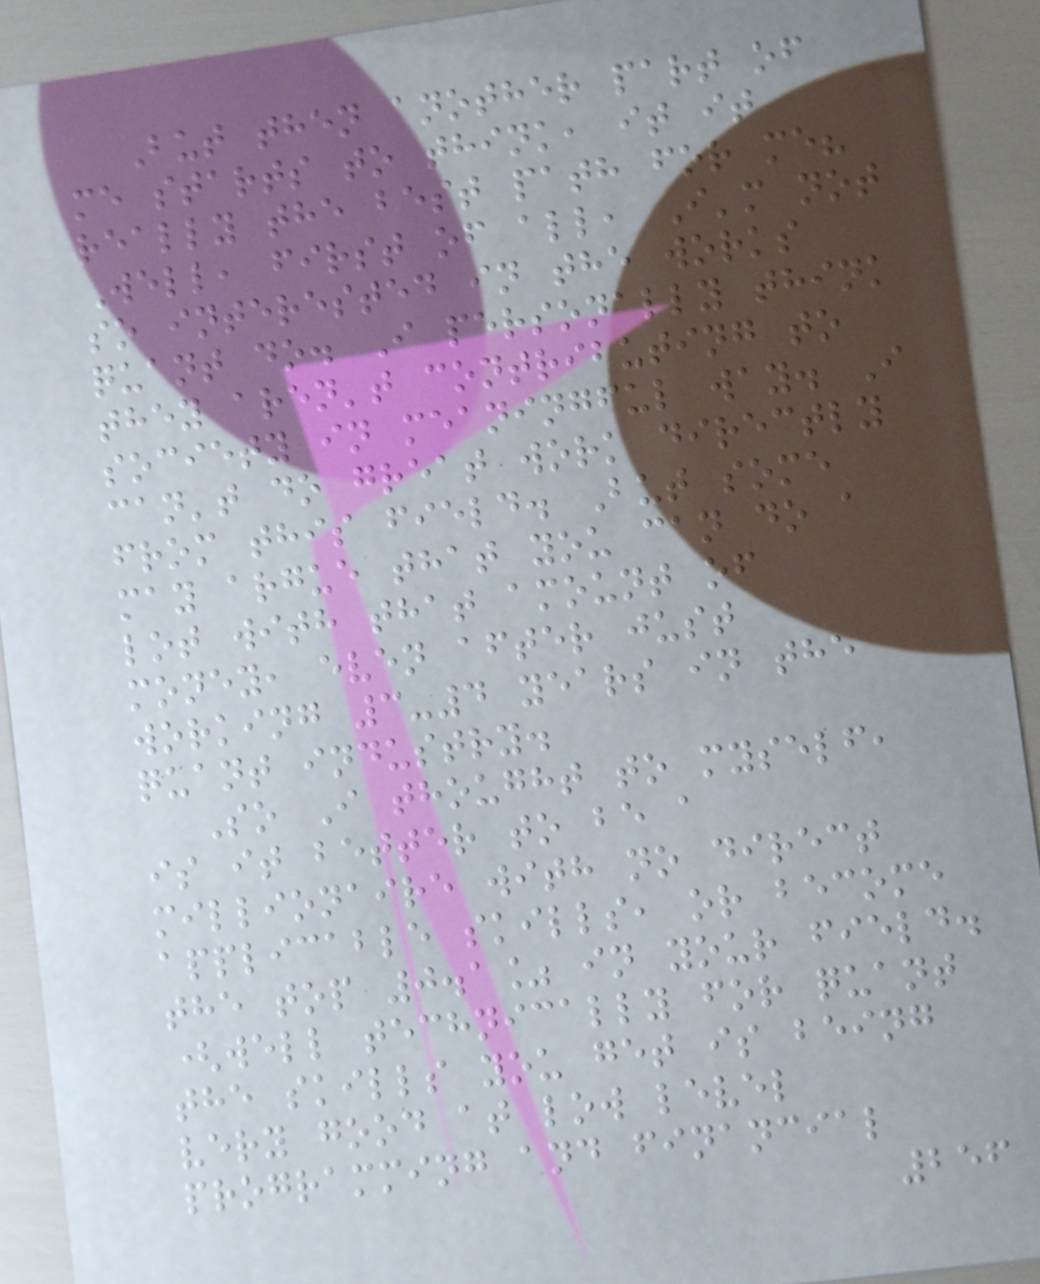But then another part of
me starts to think, it it
really the best path for me?
Well, first of all, I'm not
so interested in the works
quant do. I personally think
they aren't contributing to
society in meaningful way. I
can't do great work directly
from this field. But some
may argue that you can do a
lot with that amount of
money, even after just
working 3-4 years in the
quant industry.
So I thought to myself,
is it better to be a
millionaire with no direct
applicable skills, or become
the top 0.1% in your field.
(well technically for quant
the skills you get is being
very good at low level
programming and financial
256
